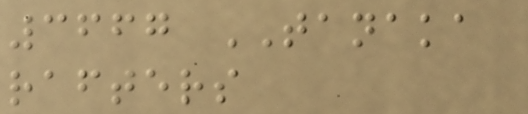3667 TANAKA
rafters
